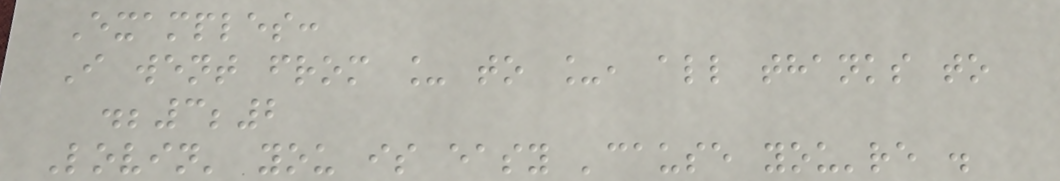Examples:
I went from _ to _, all thanks to
.;3;2
Lovin' you is easy 'cause you're .
